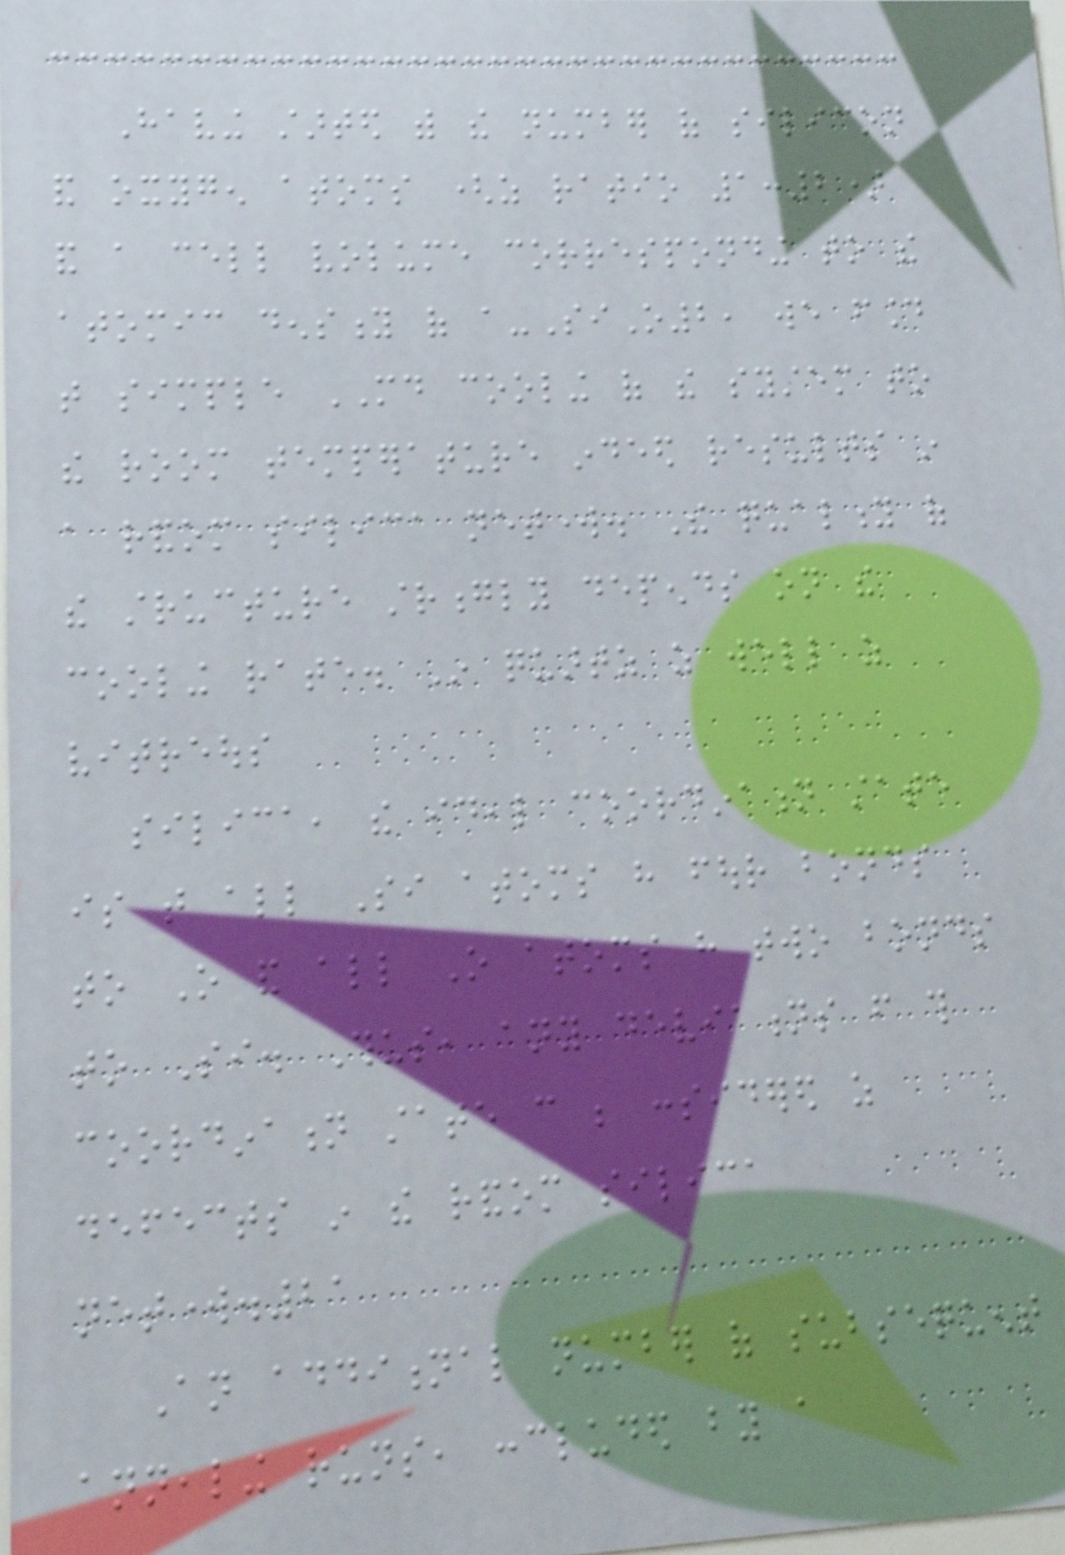Having started with the number of silicon
and oxygen atoms (as ratio 1:2)
and a cell volume corresponding to the
atomic density of a-SiO2, we found
that simple MD cooling of the system to
the room temperature indeed results in
a random silica network. The quality of
the structure strongly depends on the
cooling rate. In quartz as well as
vitreous
silica, the ideal coordination state
is that all Si atoms have four bonds
to O and all O atoms have two bonds
to Si. Thus, any deviations from this
coordination state can be considered as
defects in the random silica
network.21
An additional number of subsequent
annealing runs, concluded by a
